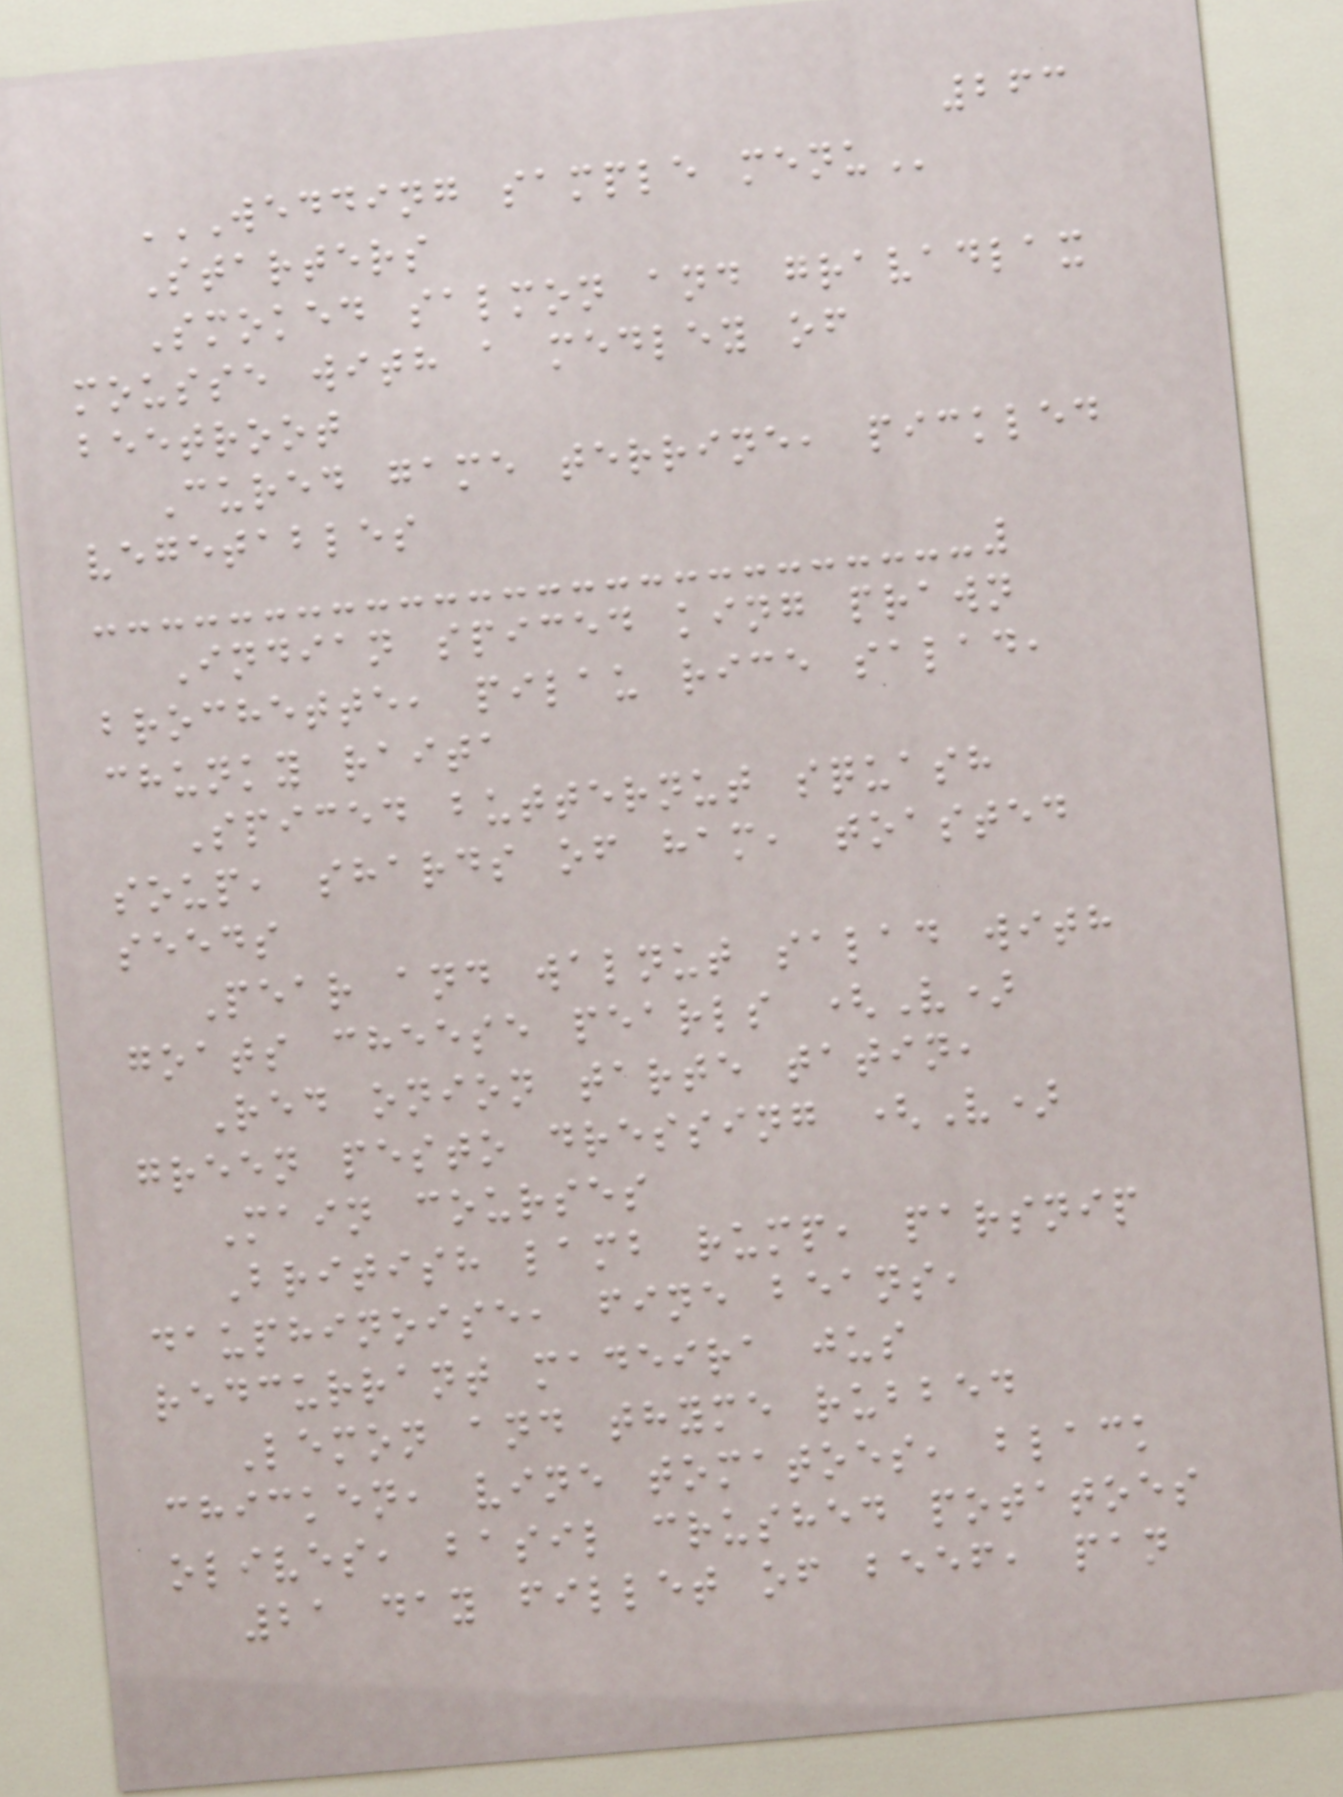263
WEDDING SAMPLE MENU
Starters
Smoked salmon and gravadlax
mousse with a medley of
beetroot
Cured game terrine, pickled
vegetables
Indian spiced king prawn
brochette, pilau rice salad,
chunky raita
Spiced butternut squash
soup, shards of ham, toasted
seeds
Pear and walnut salad with
goats cheese pearls (V)
Red onion tarte tatin,
green pesto dressing (V)
Main courses
British lamb rump, parsnip
dauphinoise, fine beans,
redcurrant madeira jus
Lemon and thyme rubbed
chicken, vine tomatoes, black
olives, basil crushed potatoes
21 day fillet of beef, pan
